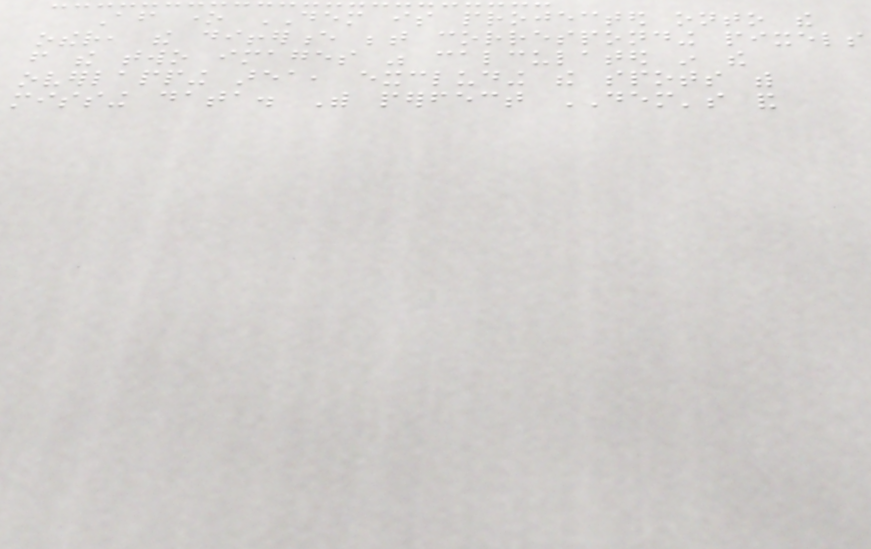After one DEM is projected onto the
other, the difference between corresponding pixels
from the two images was calculated in the
overlapping area, excluding the spots with
missing data. With perfect DEM's and
